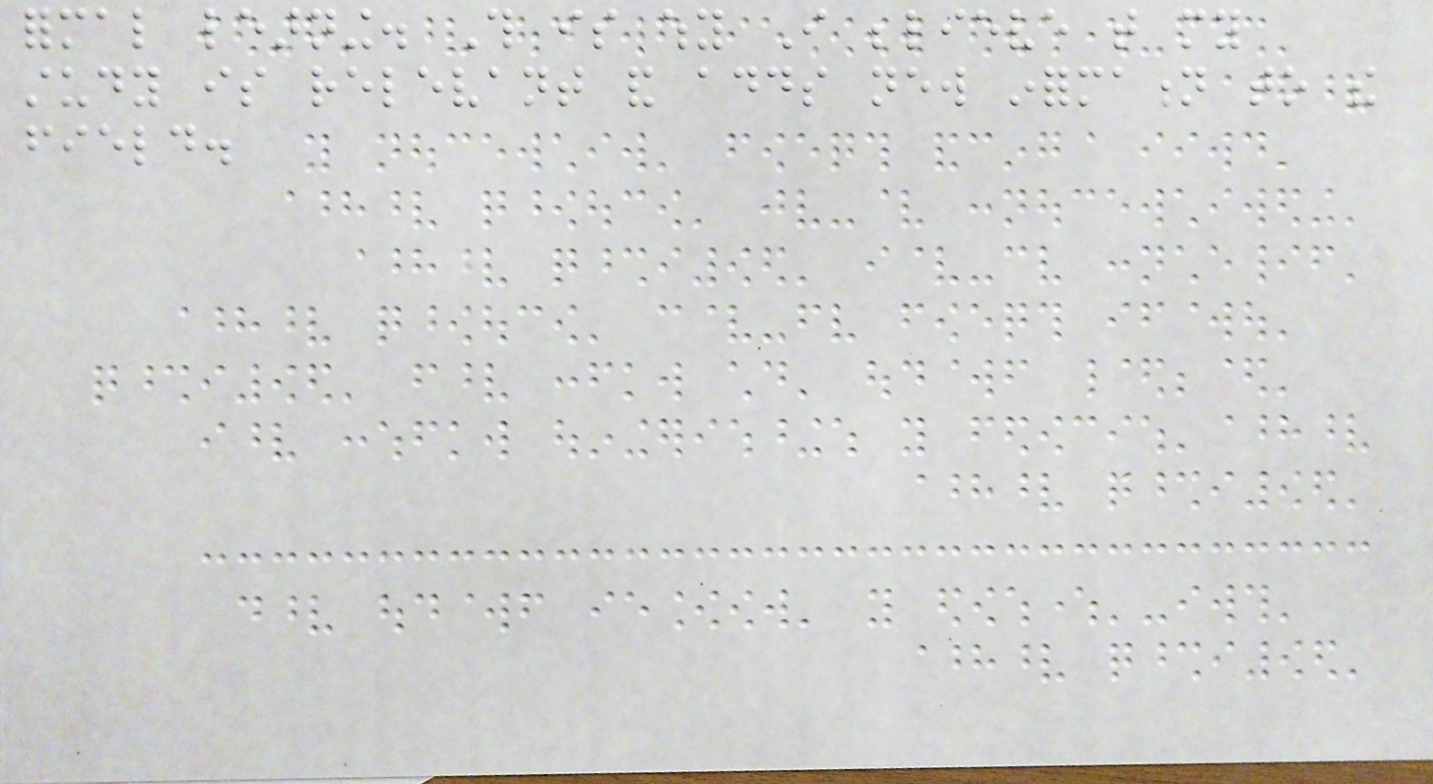formal learning. This is why I believe that my
study is relevant and adds new information to the
field.
